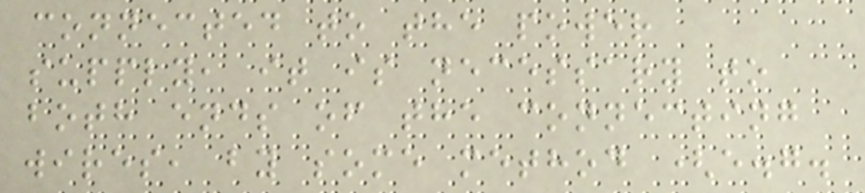connected to the power
supply, it is necessary to
both ends of the connecting
wires, by some method (e.g.
